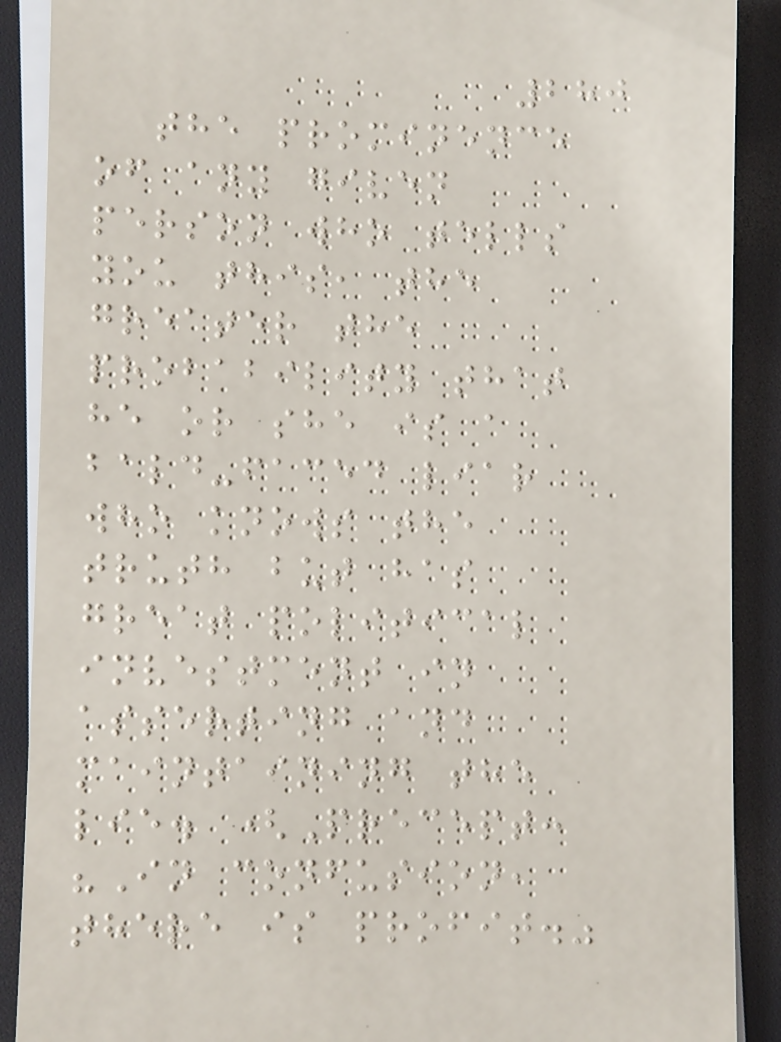280
the prominence
of any given
person who tells
you this, the
greater the
probability that
he or she is a
bald-faced liar
who knows the
truth but has
great political
investment in
asserting and
maintaining the
lie. (Precept:
"In confusion,
there is profit."
